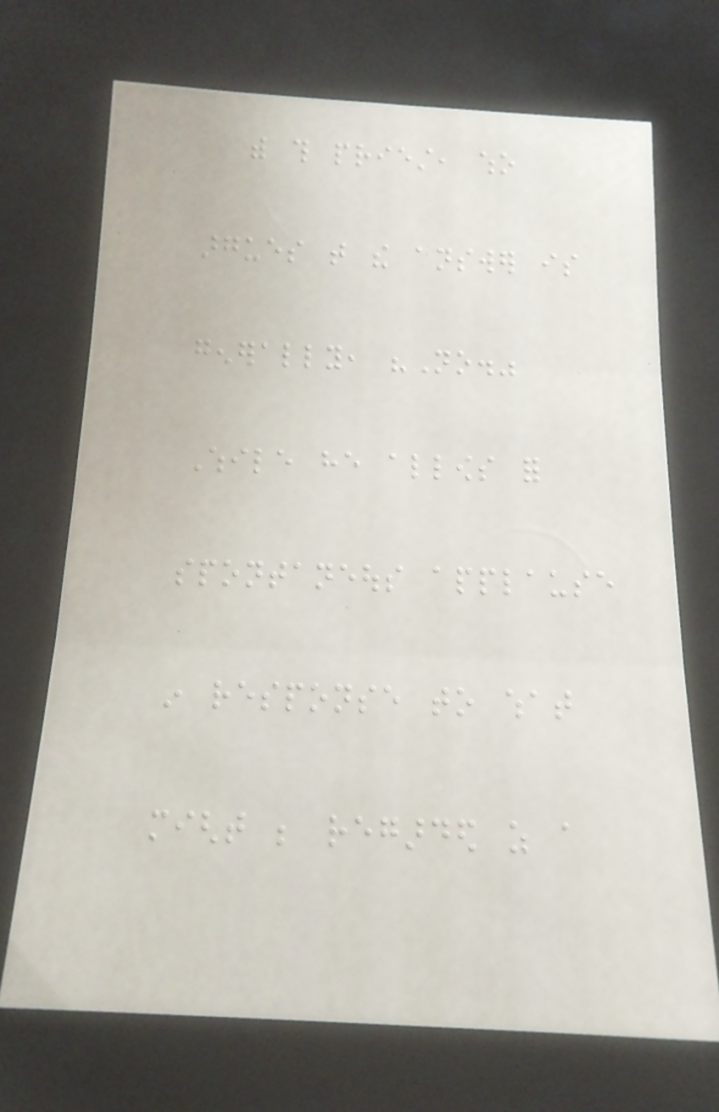with this priest, who
argues that the answer is
generally, "No."
While he allows for
spontaneous applause
in response to what
might be regarded as a
